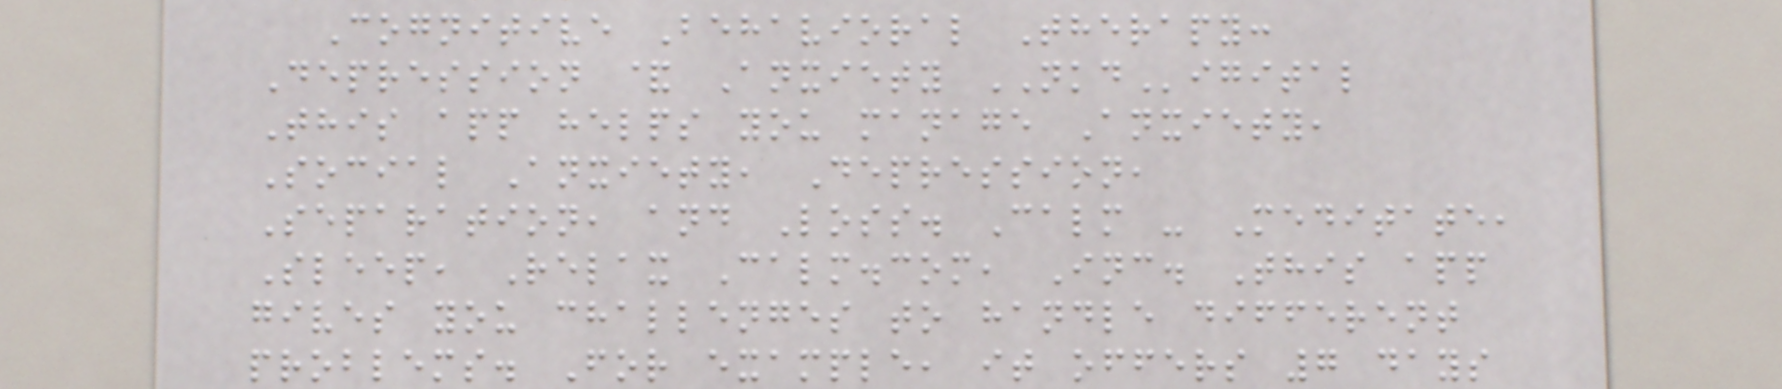Cognitive Behavioral Therapy:
Depression & Anxiety NKDigital
This app helps you manage Anxiety,
Social Anxiety, Depression,
Separation, and Loss. Calm - Meditate,
Sleep, Relax Calm.com, Inc. This app
gives you challenges to handle different
problems. For example, it offers 7 days
